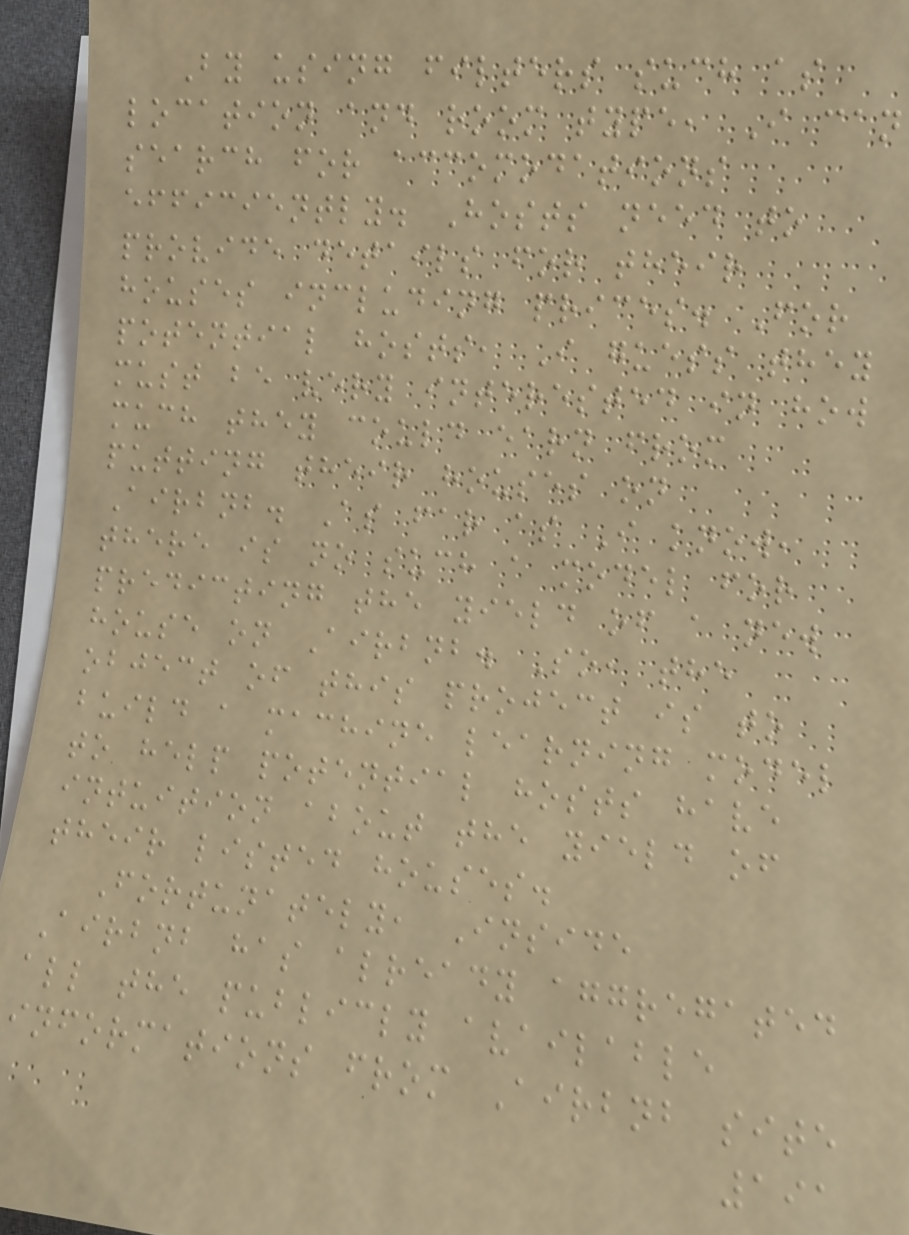By using filters such as
location and room type, I can
search for accomodations
efficiently. Hosts need to
provide details for their
houses including prices. For
potential hosts, I guess they
must be very interested in how
much they could earn from
putting their houses on
Airbnb. As far as I know,
there is no such a model for
predicting the yield of a new
house on Airbnb. So, the
object of this project is to
build a machine learning model
to help potential hosts have
intuition about the yield of
their listed houses.
Fortunately, Inside
Airbnb has already aggregated
all the publicly available
informations from Airbnb site
191
